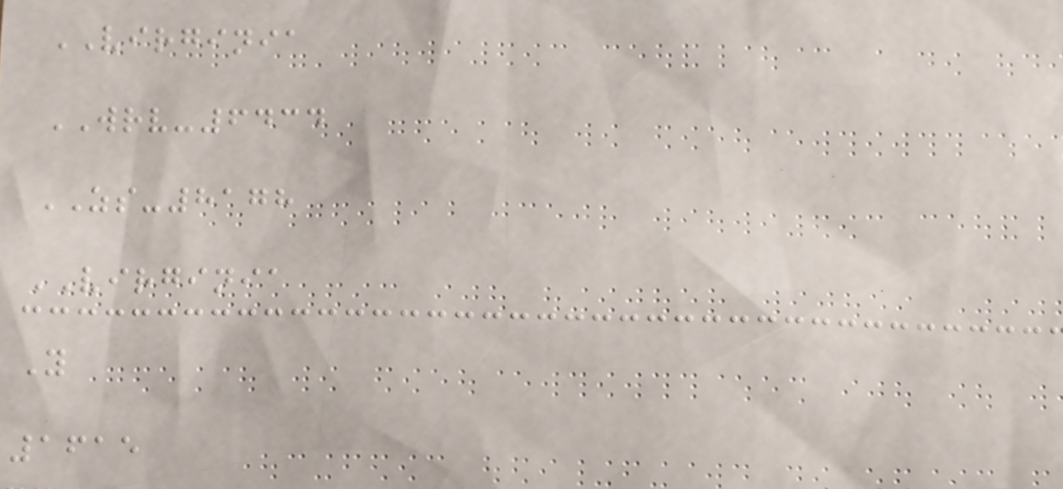VIRGINIA
WRV-6434
ZS-8178
VIRGINIA
Y
1615
